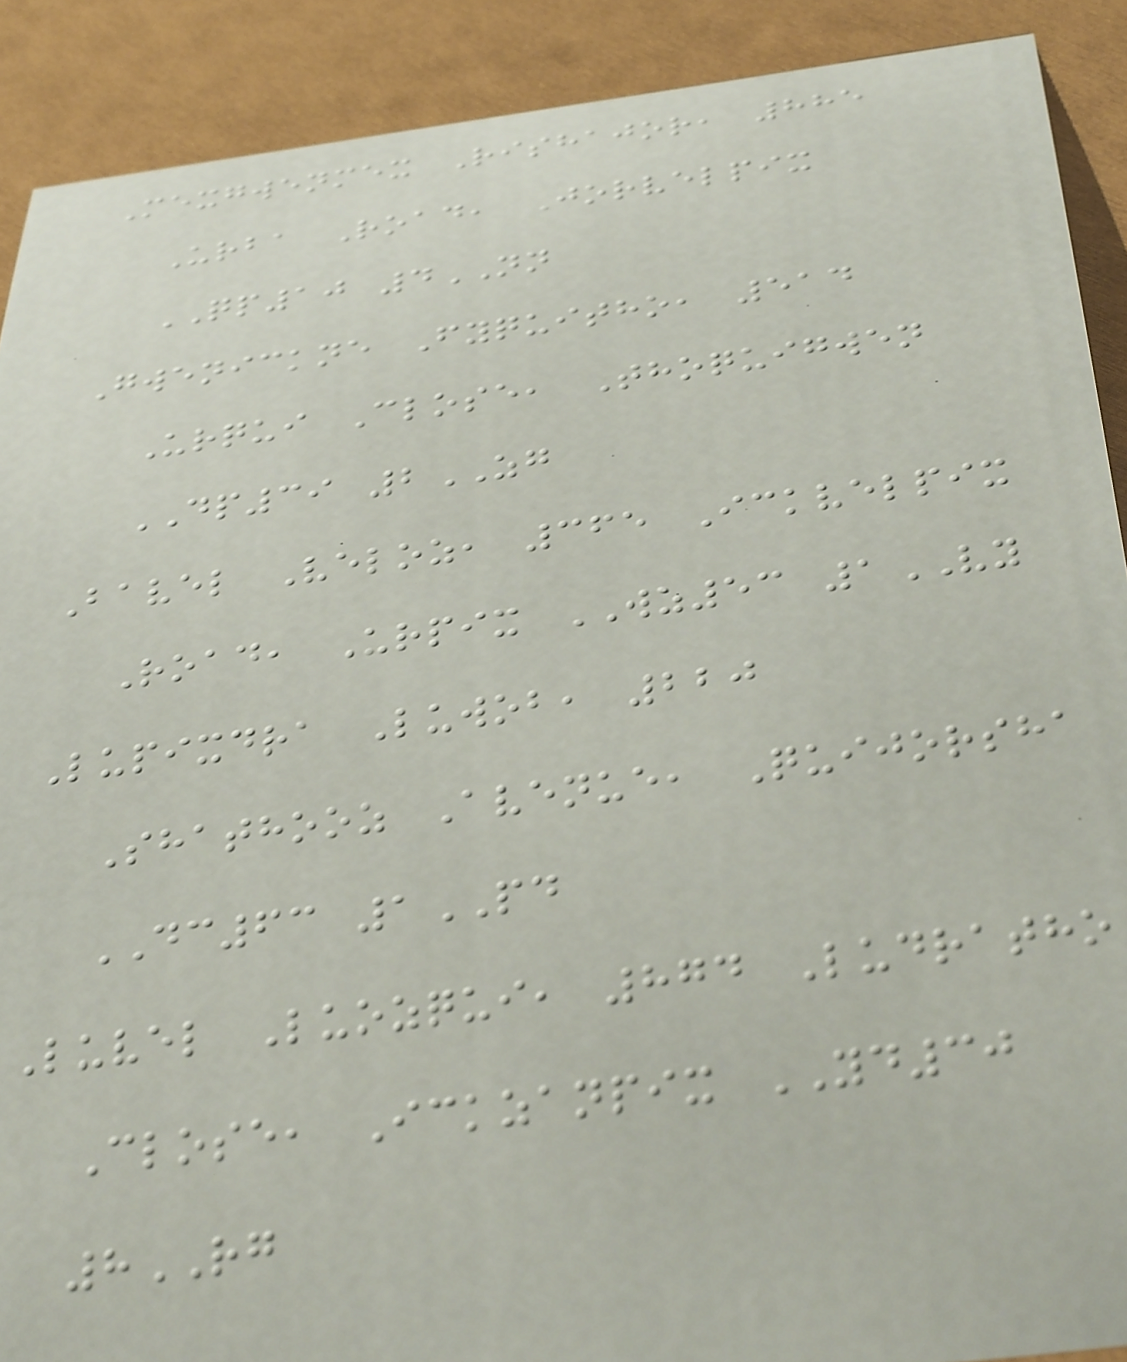Mexgwenmex Rishajor, 885
Urba Road, Jorvelpix
QP10 4NN
Gwenickne Fyquitho, 514
Urqui Close, Thoquigwen
DP39 2ZG
Bavel Veloz, 365 Ickvelpix
Road, Urpix WZ53 1VY
Lupixdra Luwob, 220
Shathooz Avenue, Quijorsha
DC63 1PD
Luvel Luozqui, 874 Ludratho
Close, Ickzanpix YD30
8RG
